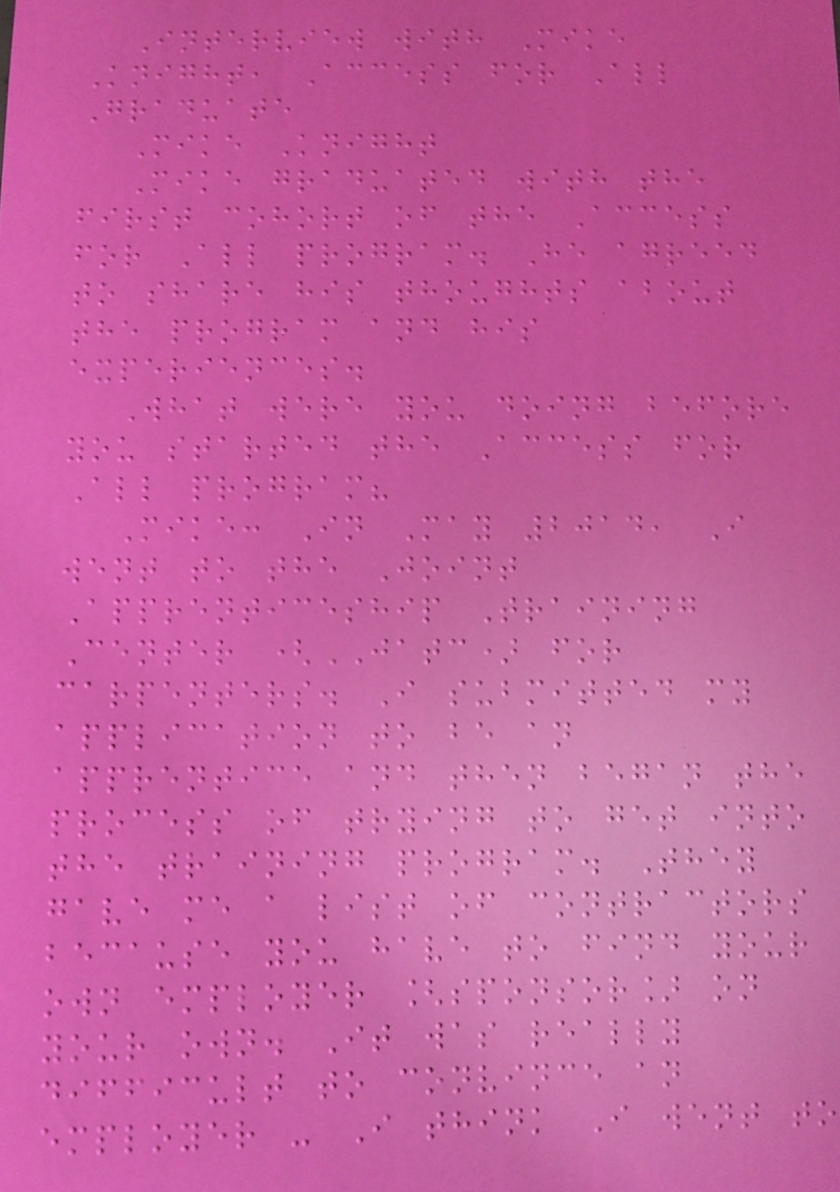Interview with Mike
Knight, Access for All
Graduate
Mike Knight
Mike graduated with the
first cohort of the Access
for All program. He agreed
to share his thoughts about
the program and his
experiences.
What were you doing before
you started the Access for
All program?
Mike: In May 2014, I
went to the Joint
Apprenticeship Training
Center (JATC) for
carpenters. I submitted my
application to be an
apprentice and then began the
process of trying to get into
the training program. They
gave me a list of contractors
because you have to find your
own employer [sponsor] on
your own. It was really
difficult to convince an
employer - I think I went to
